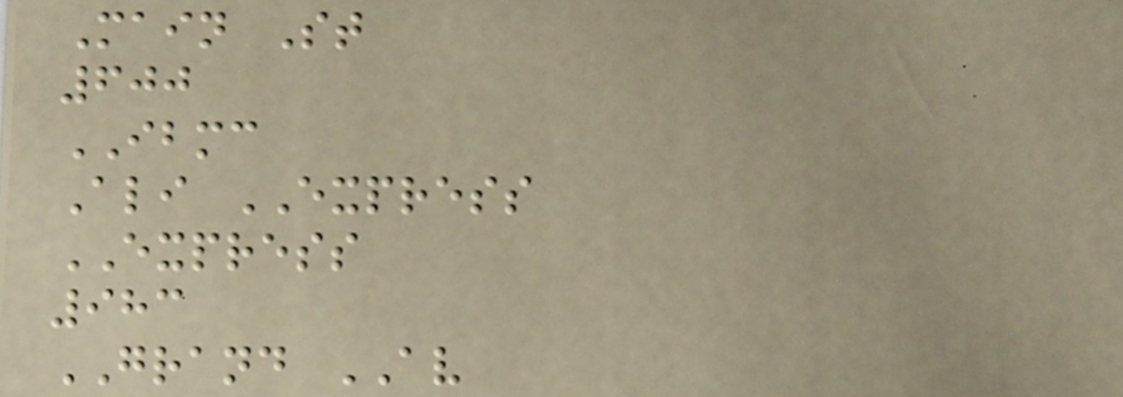Main St
600
IBMC
Ali EXPRESS
EXPRESS
983
GRAND AV
